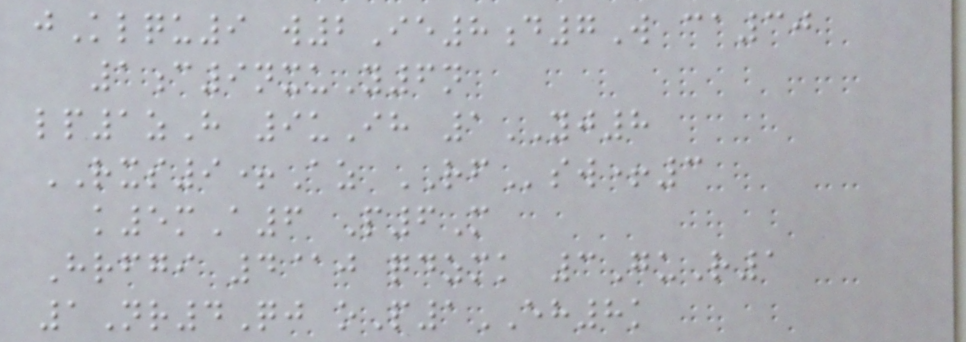jKlqu9 w2Ie8d7W ca30
1c9nxuY6n
lp1zH 9uIh 1YJ8
RXS9+Az RFsw+3
k5mA6 P6M
Hrfgi 4@j qdzmk 3GuR1
1Nr4Qj oP1EH8k
